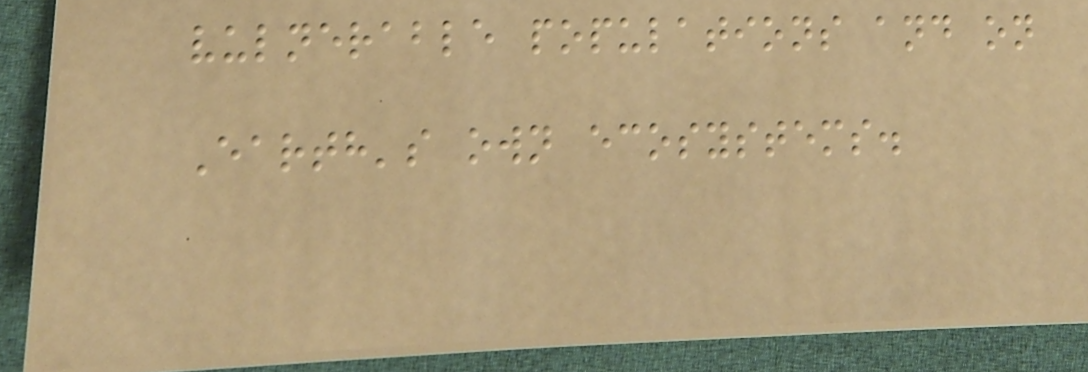vulnerable populations and on
Earth's own ecosystems.
